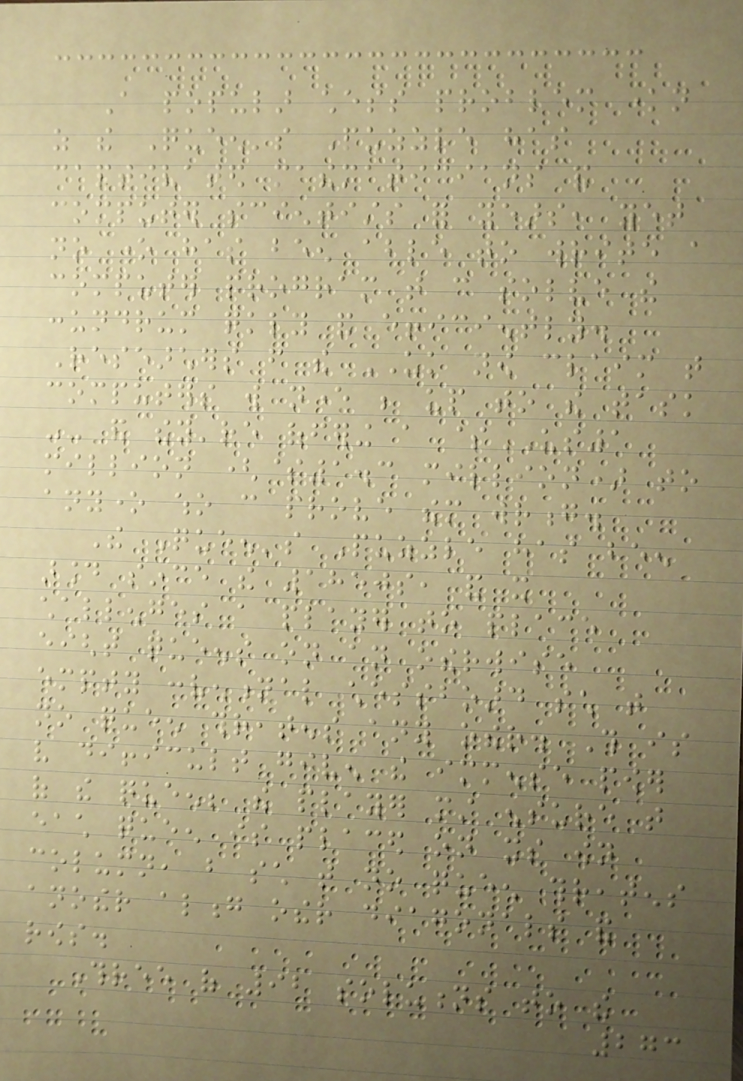A popular chess problem known
as the Queen's Puzzle has
captivated mathematicians and
computer scientists for years, yet
no one has been able to write a
computer program that can solve the
conundrum quickly and efficiently.
Researchers from the UK now claim that
computers will never be up to the task
-- and they're offering a $US1
million ($1.3 million) to
anyone who can prove them wrong.
The Queen's Puzzle has been
around since the 1850s, and it
challenges a player to place
eight queens on an otherwise
empty conventional chessboard such that
no queen threatens any other. This is
very difficult given the immense power
of the queen; the player must ensure that
each queen is placed on its own
column, but such that no queen threatens
another along other diagonals and
rows.
Three of 92 solutions to the
273
